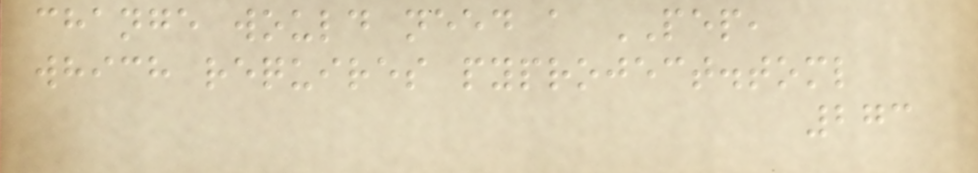change would need a PEP,
which requires pyproject.toml
273
